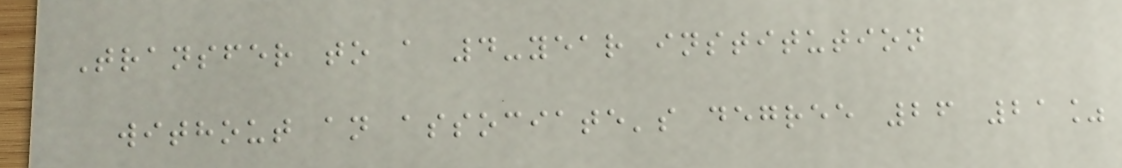Transfer to a 4-year institution
without an associate's degree 26 21%
